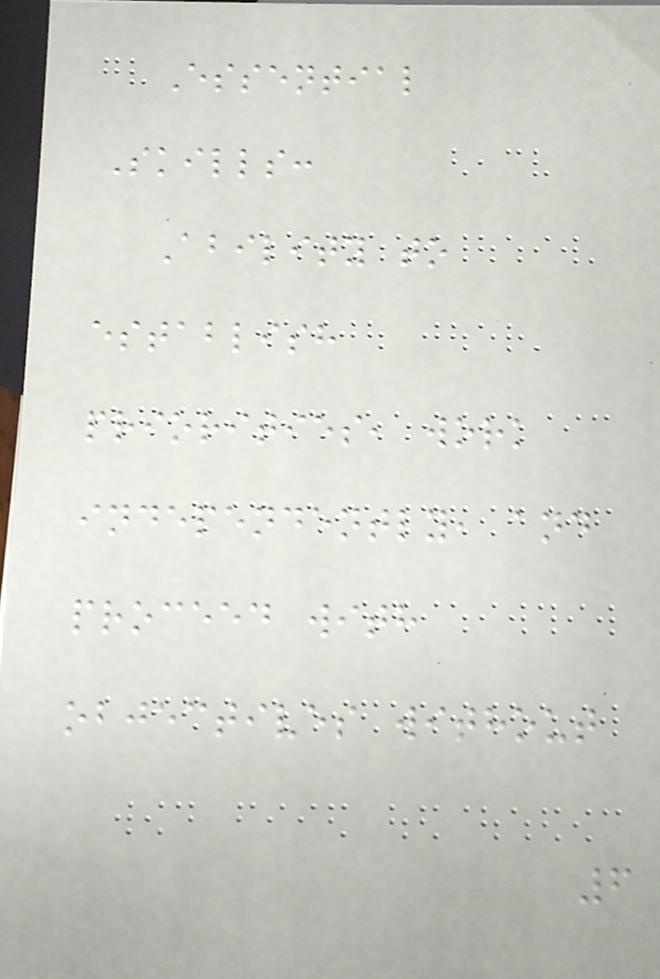Essential
Skills:
Ability to
establish
priorities, work
independently, and
proceed with
objectives without
6
